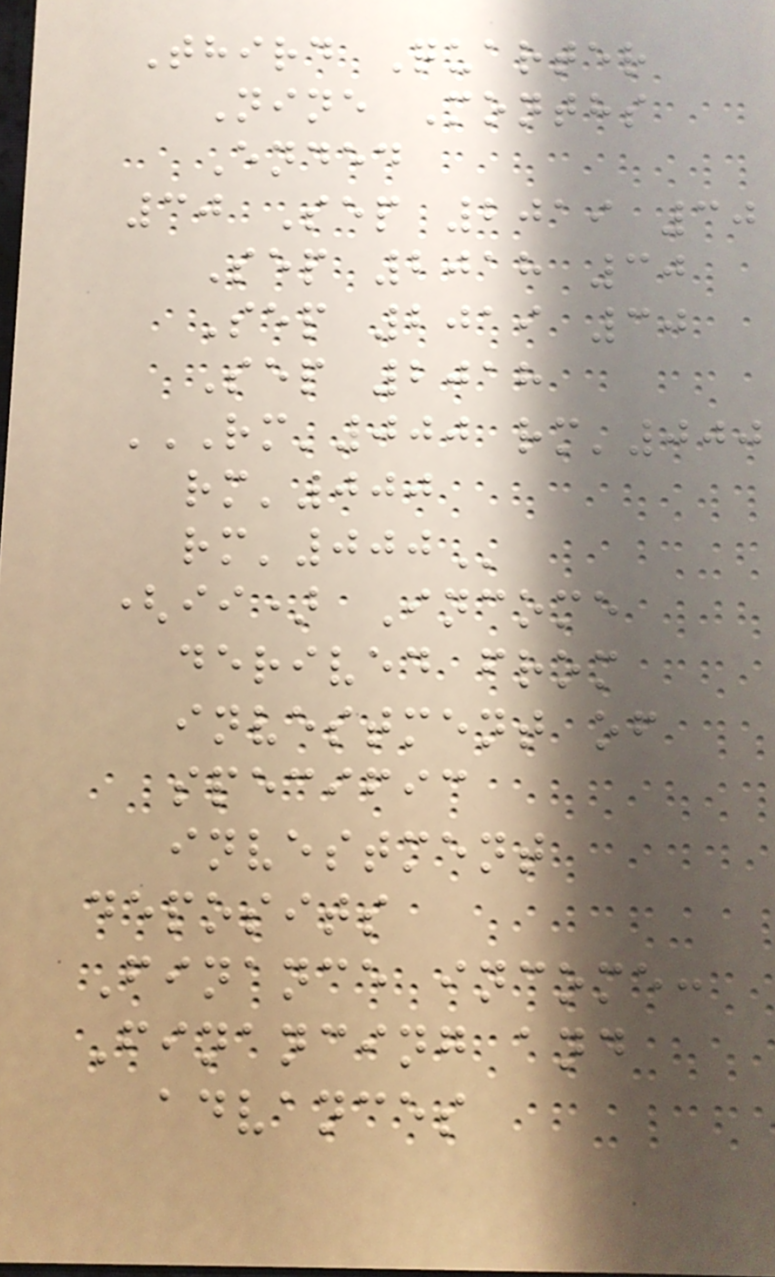Third Quarter
Nine Months
Ended
30 Sep 2019 30
Sep 2018 30
Sep 2019 30
Sep 2018
RM'000 RM'000
RM'000
RM'000
(ii) Income
derived from
investment of
specific
investment
deposits
Finance income:
Financing and
advances
